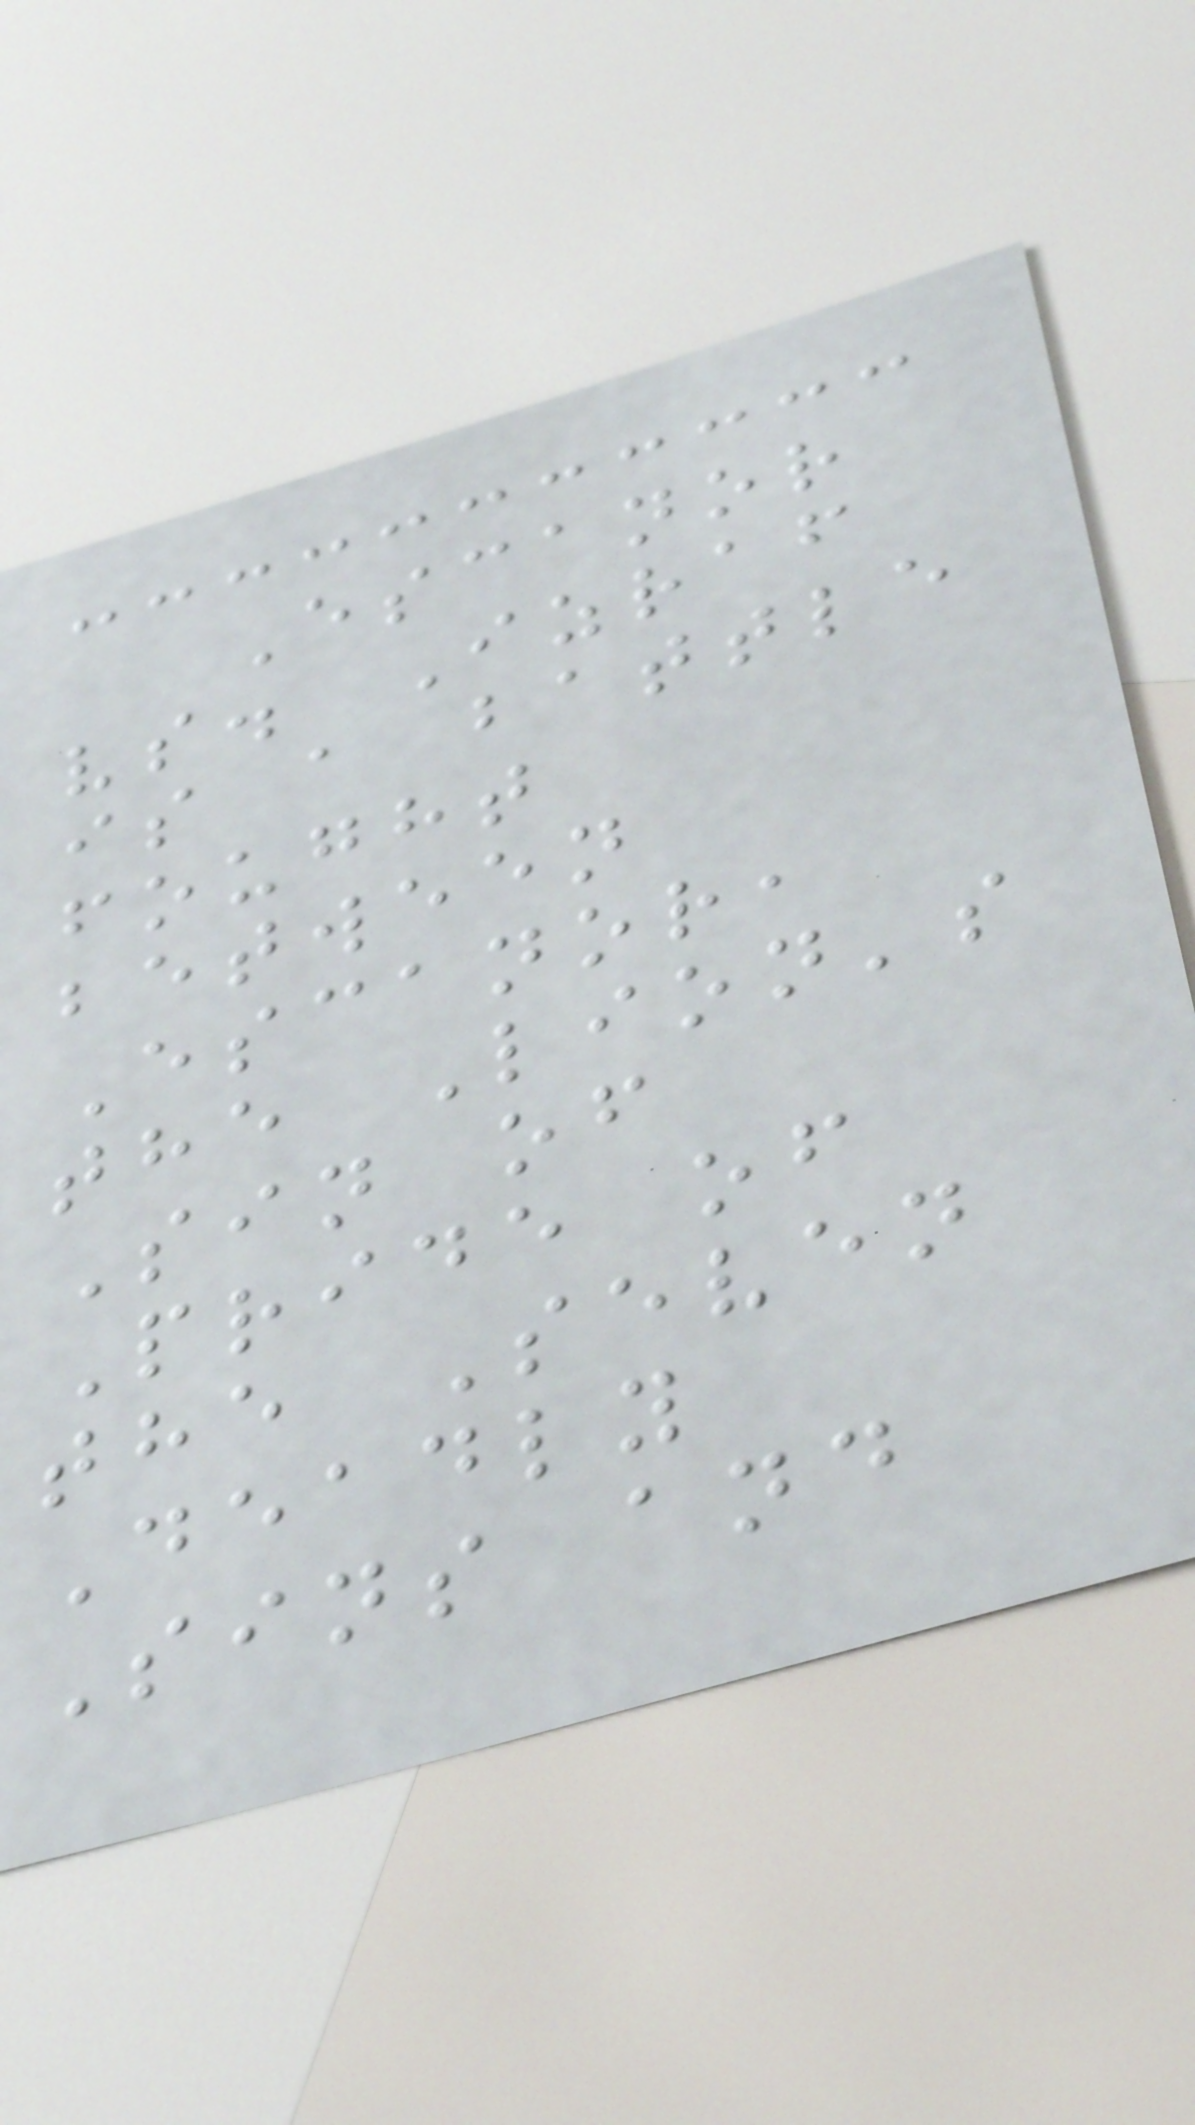Escanor
vs. Izraf
is a battle
fought
between
Escanor,
the Lion's
Sin of
Pride of
the Seven
Deadly
Sins and
